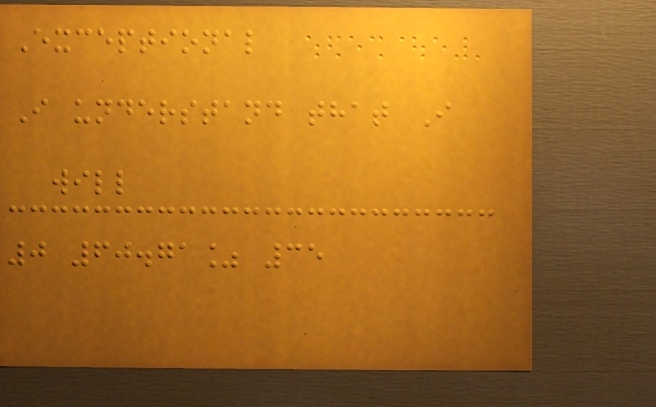Exceptional
I understand that I
will
0 60.71% 35
